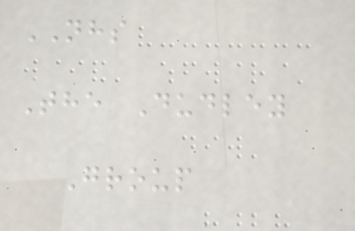NHS
The Dudley
Group
